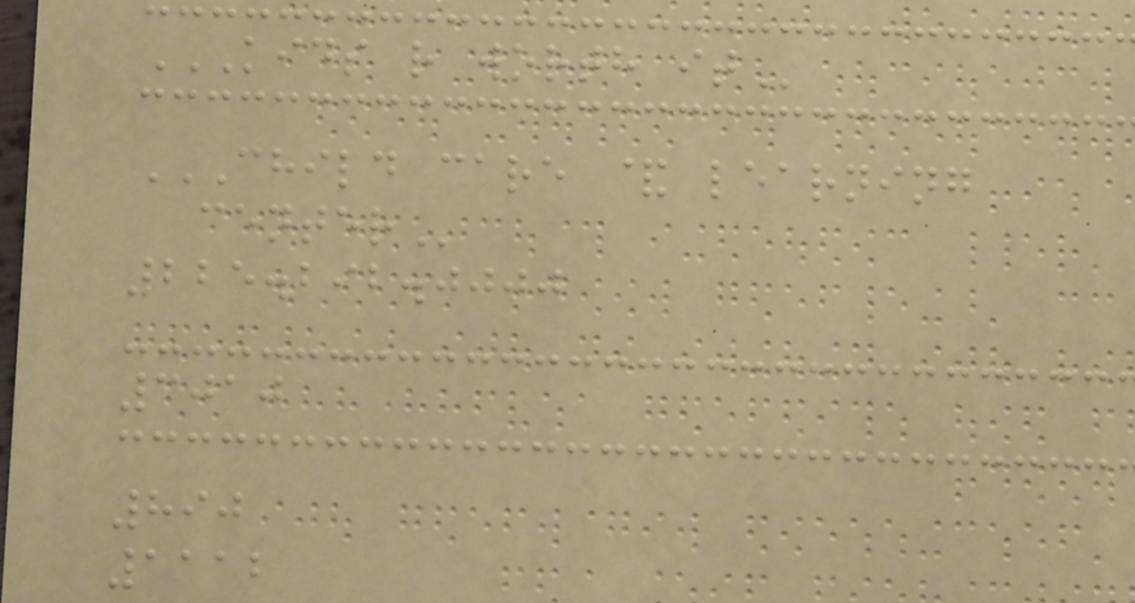KIDS R WORTH IT
CHILD CARE & LEARNING
CENTER
225.292.0000
3010
890
1112
